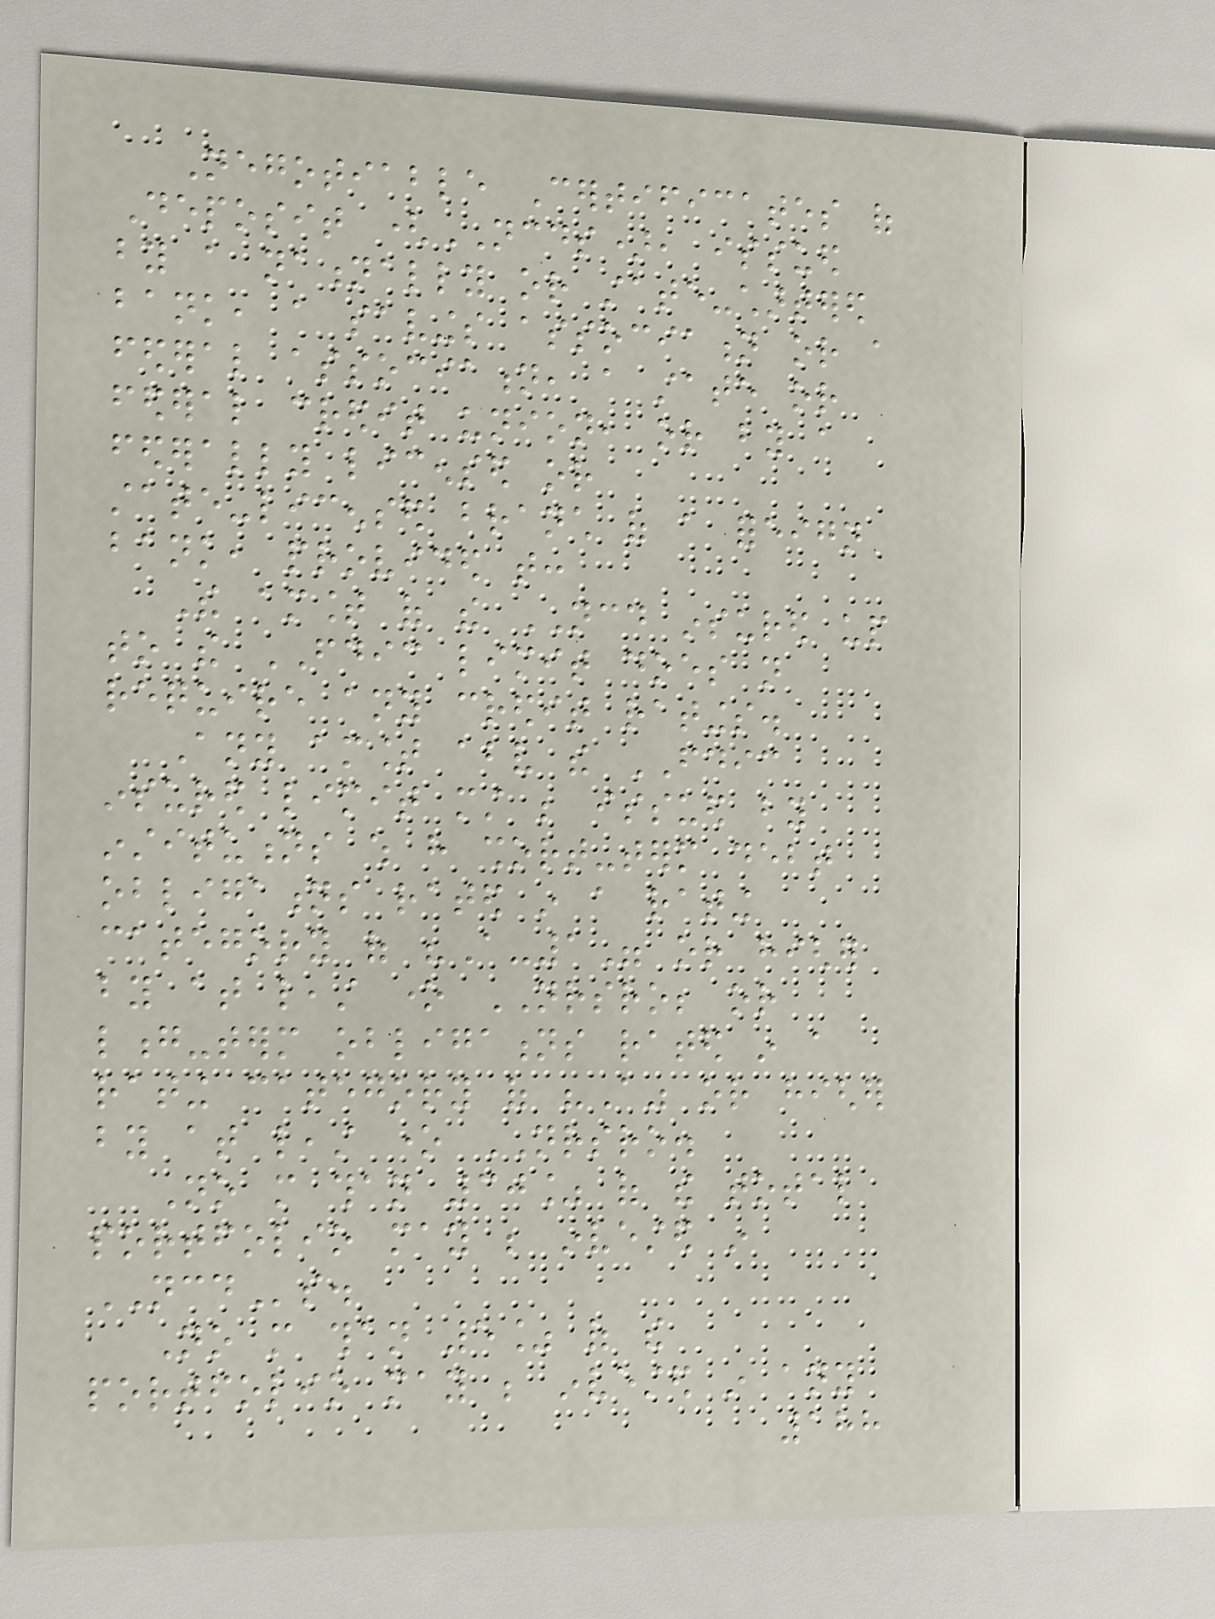Negotiable Certificates of
Deposit (NCDS), issued
by a nationally or state-chartered
bank, a savings association or a
federal association, a state or
federal credit union, or by a
federally licensed or
state-licensed branch of a foreign
bank, provided that:
The amount of the NCD insured up
to the FDIC limit does not
require any credit ratings.
Any amount above the FDIC
insured limit must be issued by
institutions which have short-term debt
obligations rated in a rating
category of "A-1" or higher
by at least one NRSRO; or
long-term obligations rated in a
rating category of "A" or higher
by at least one NRSRO.
No more than 30% of the total
portfolio may be invested in
NCDs.
No more than 5% of the
portfolio may be invested in any
188
